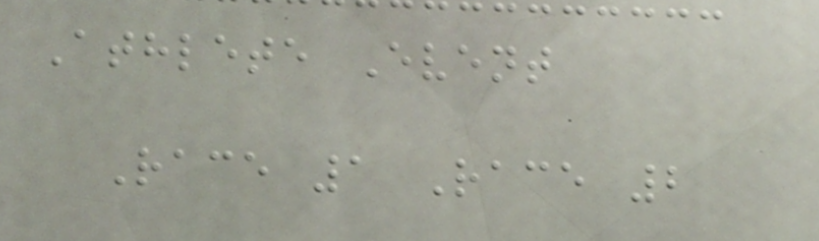Athlete Event
Race 1 Race 2
